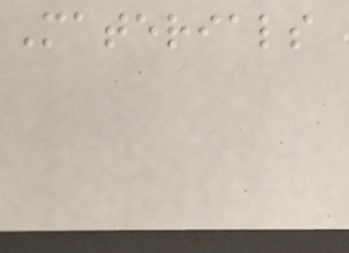Materials
